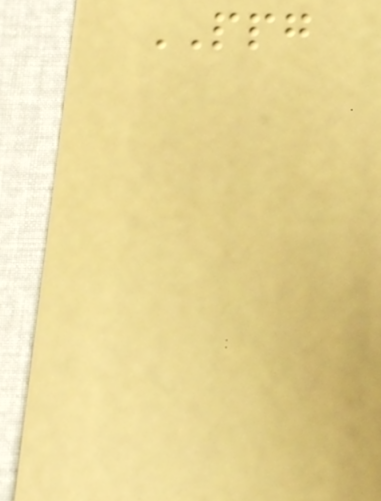PPG
